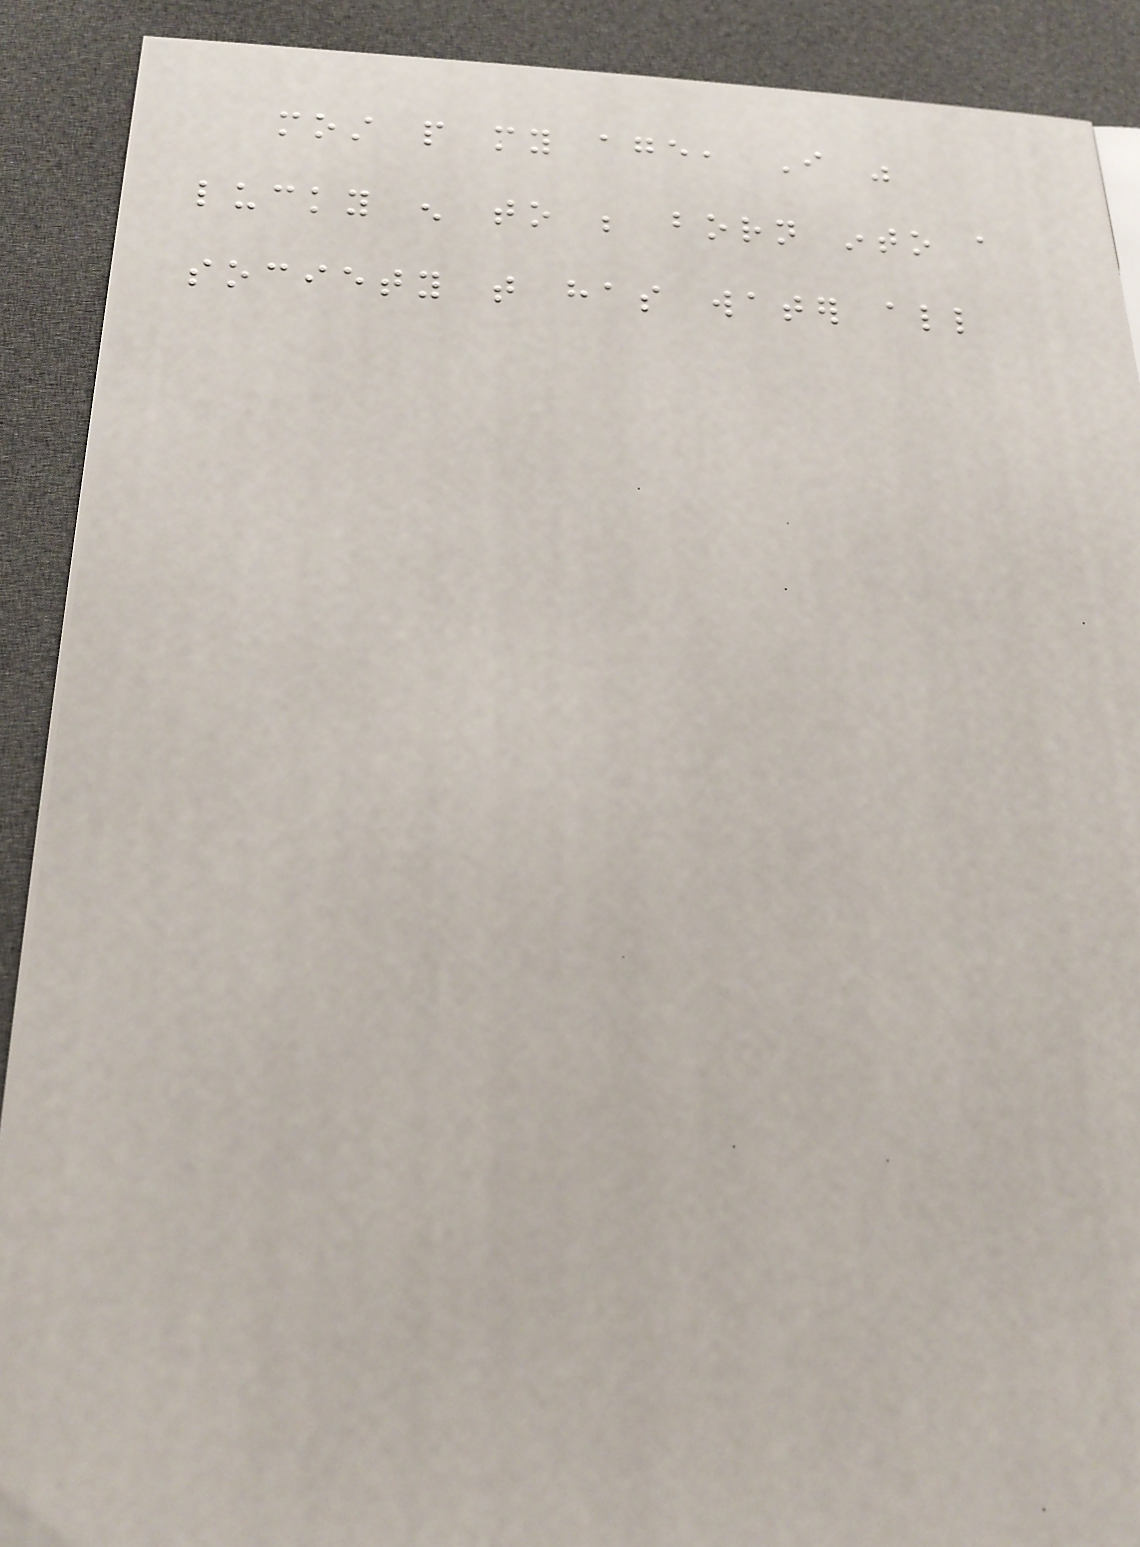most people my age, I was
lucky enough to be born into a
society that has water all
